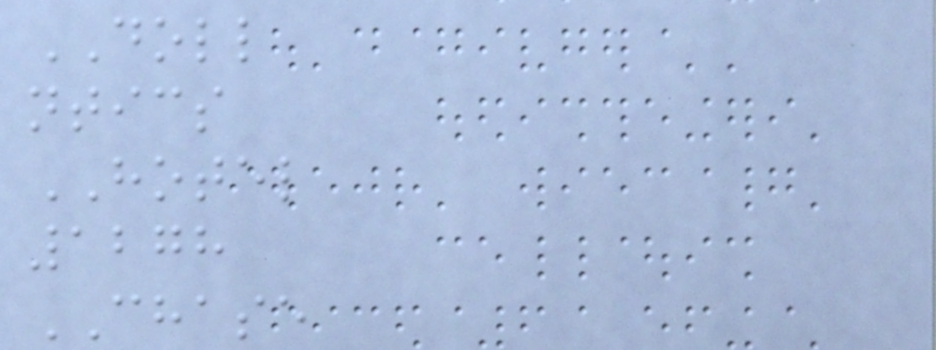DOLL
ntics
HOTEL
1278
CHASE
